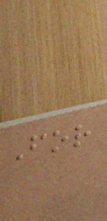For
